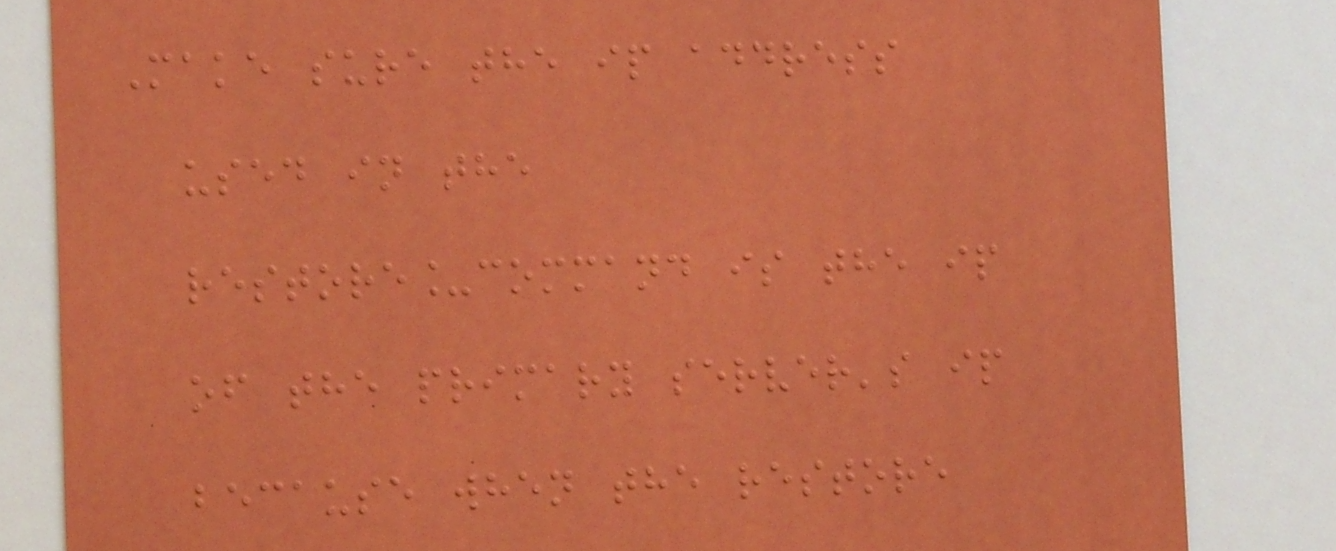Make sure the ip address
used in the
restore_command is the ip
of the primary server's ip
because when the restore
